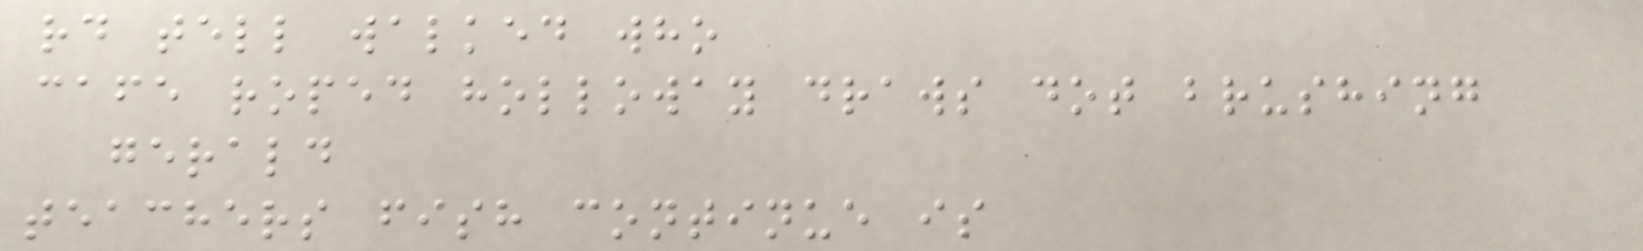rd tell walked who
cafe roped holloway draws dot brushing
gerald
teachers fish continue is
